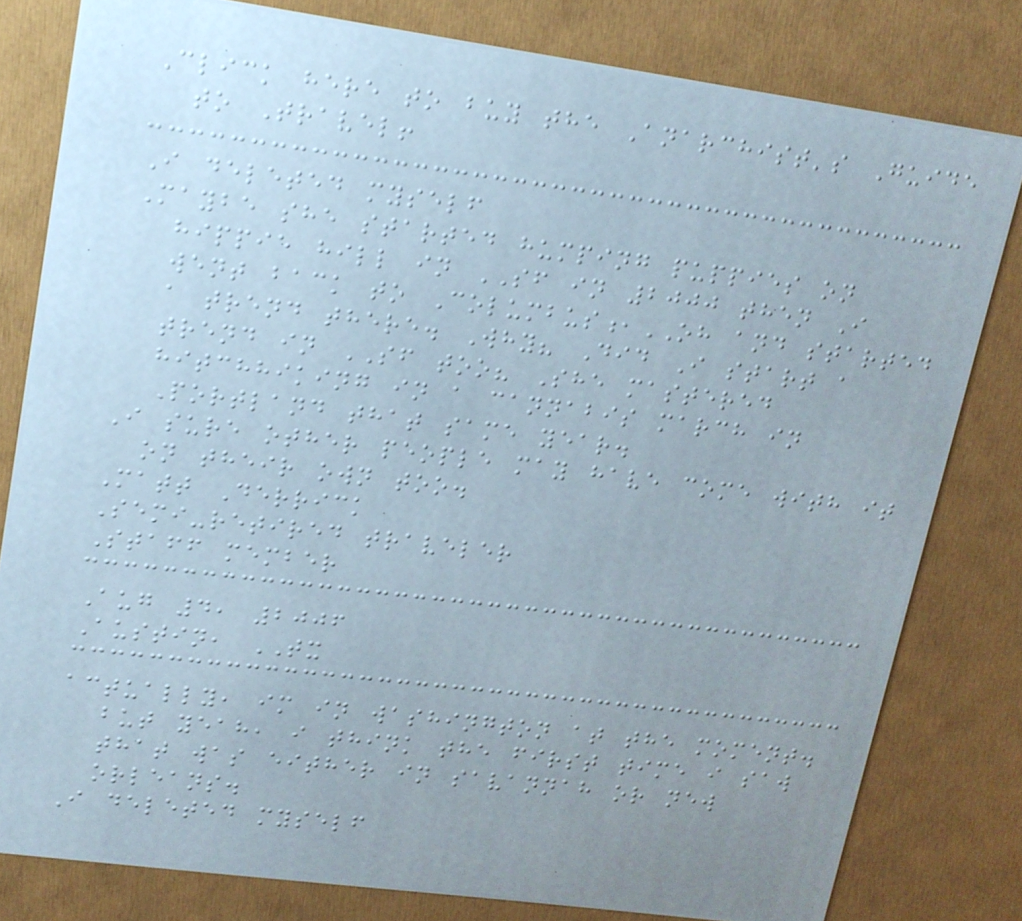Click here to buy the Anarchist's Guide
to Travel!
I deleted myself
Maybe she started humping puppies on
hippie hill in SF in 2000 then I
went back to Columbus,OH and started
a trend there. Why? Did I start a
trend in SF too? She mastered
hitchhiking in a cannabis march in
Portland that same year.
I sure other people may have come with it
on their own too.
Matt Derrick
Semi-retired traveler
Staff member
Aug 4, 2006
Austin, TX
actually, im in washington at the moment.
but yeah, i think the first time i saw
that was either in savannah or new
orleans.
I deleted myself
